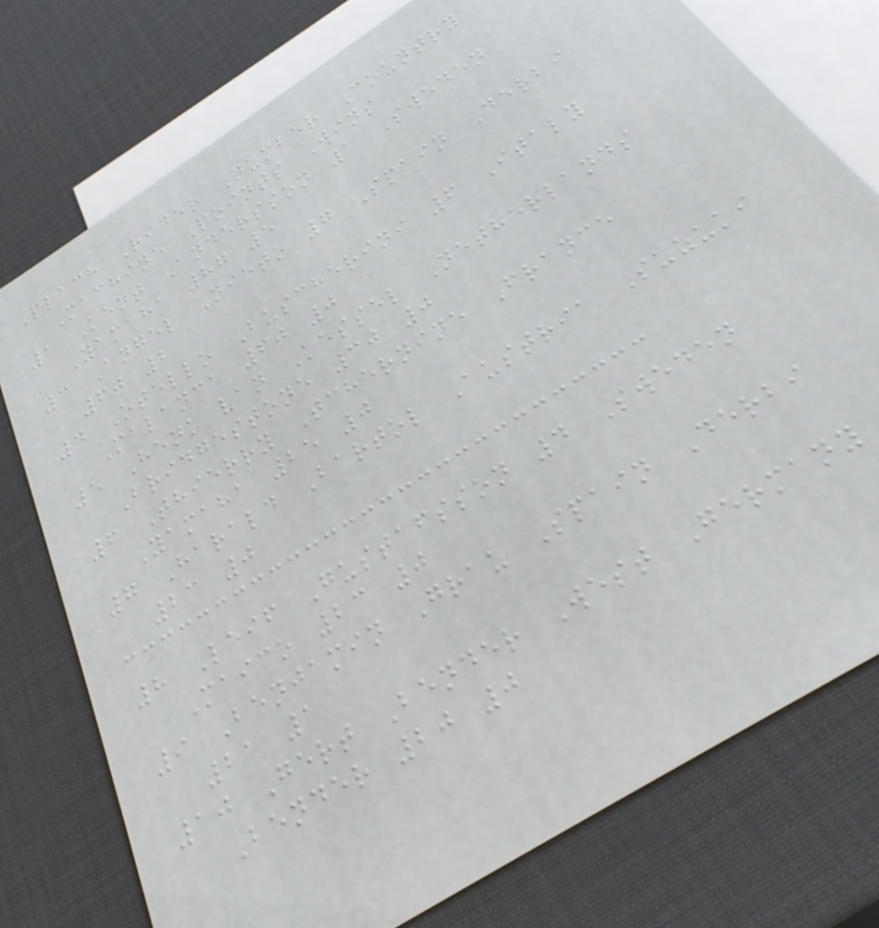Place Rider Number Country
Machine Points Wins
1 Kent Andersson 1 Sweden
Yamaha 87 5
3 Angel Nieto 7 Spain Derbi
60 2
4 Otello Buscherini 6 Italy
Malanca 60 0
5 Henk van Kessel Netherlands
Bridgestone 30 0
6 Thierry Tchernine France
Yamaha 25 0
7 Harald Bartol Austria Suzuki
23 0
8 Leif Gustafsson 4 Sweden
Maico 23 0
9 Benjamin Grau Spain Derbi
21 1
10 Gert Bender West Germany
Bender 20 0
